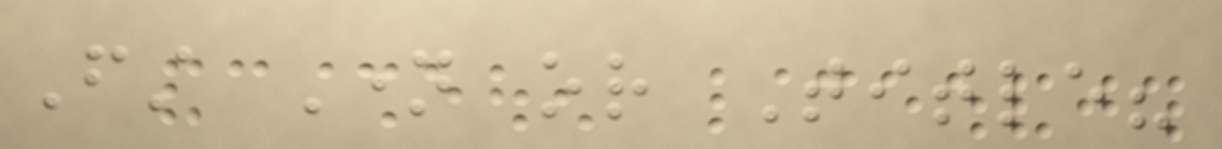First Name or Title?
